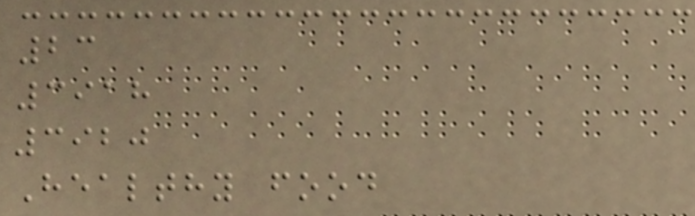23
3918
3920
Healthy food
